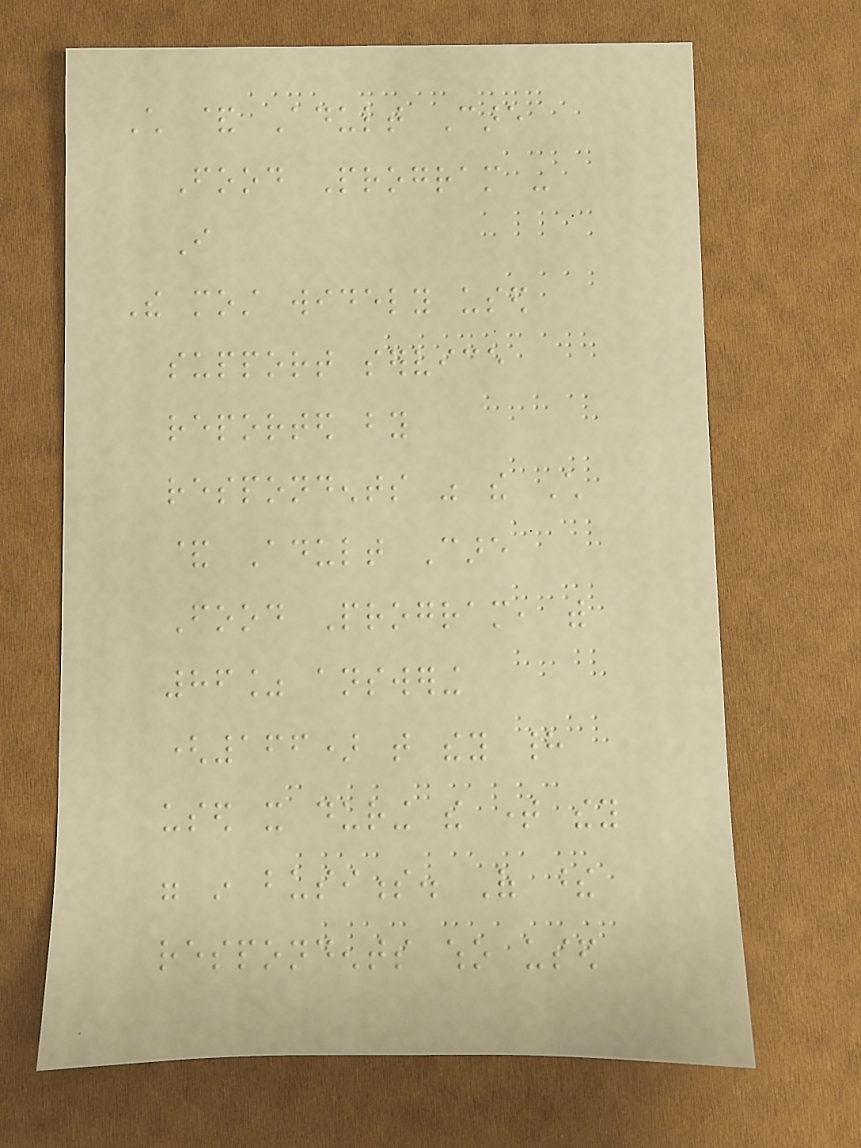Child & Adult Care
Food Program -
I
The most widely used
support service
reported by
respondents was the Child
& Adult Care
Food Program, with
86% answering
(166) that they had
used it during the time they
were in business. Of these
respondents who used
